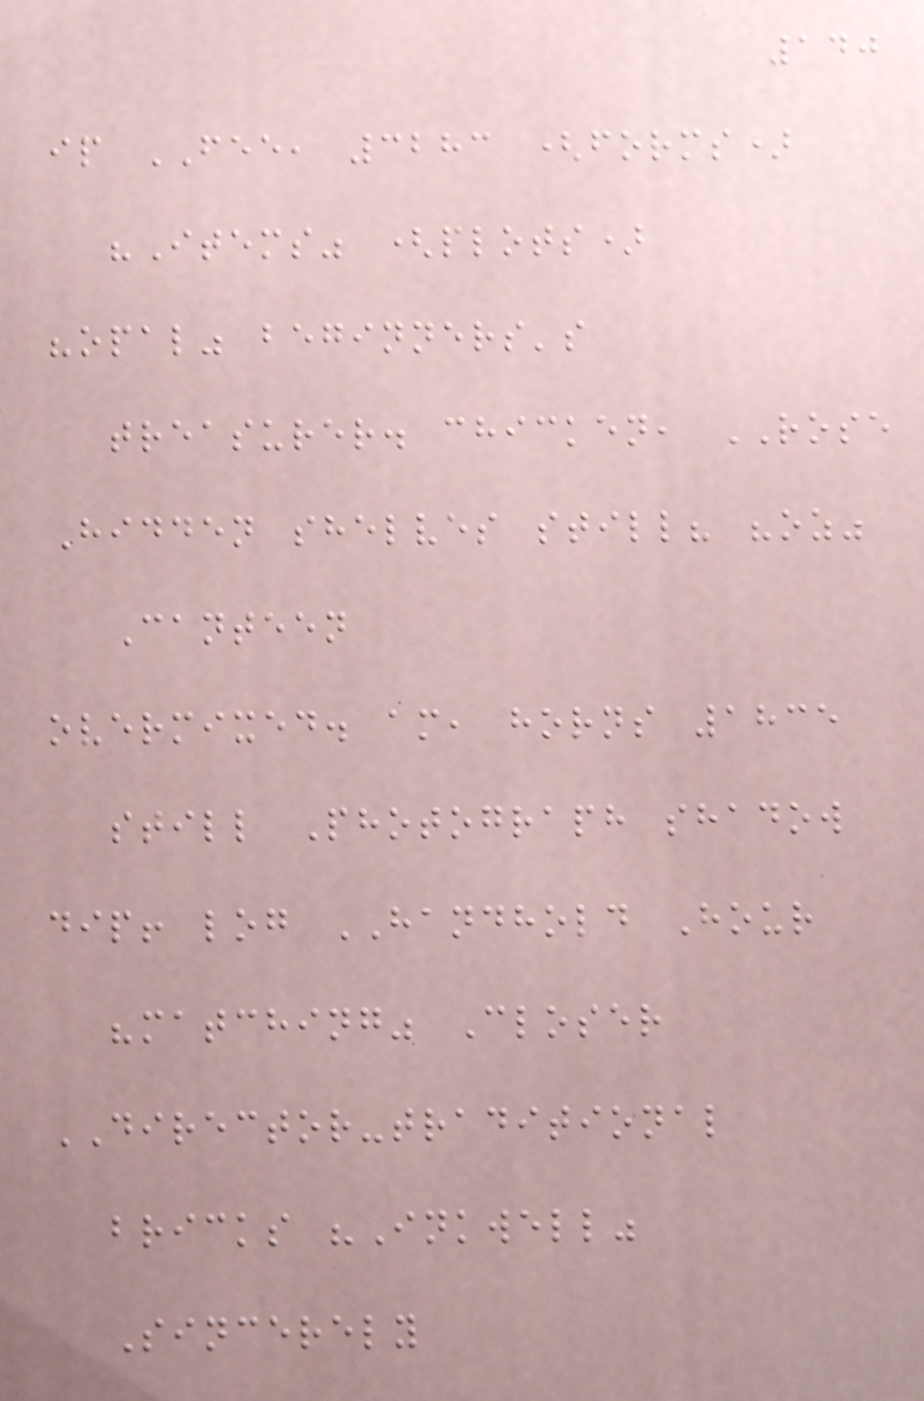140
ip FEE, 3283 (forms)
"Items" (plots)
"opal" beginners's
treasurer. chicken, ROSE
Hidden shelves still? "oz"
Canteen
overmixed. am, horns 1835
still Photograph shadow
dip! log HANDHOLD Hour
"matching" Closer
DIRECTOR-traditional
bricks "Inkwell"
Sincerely
